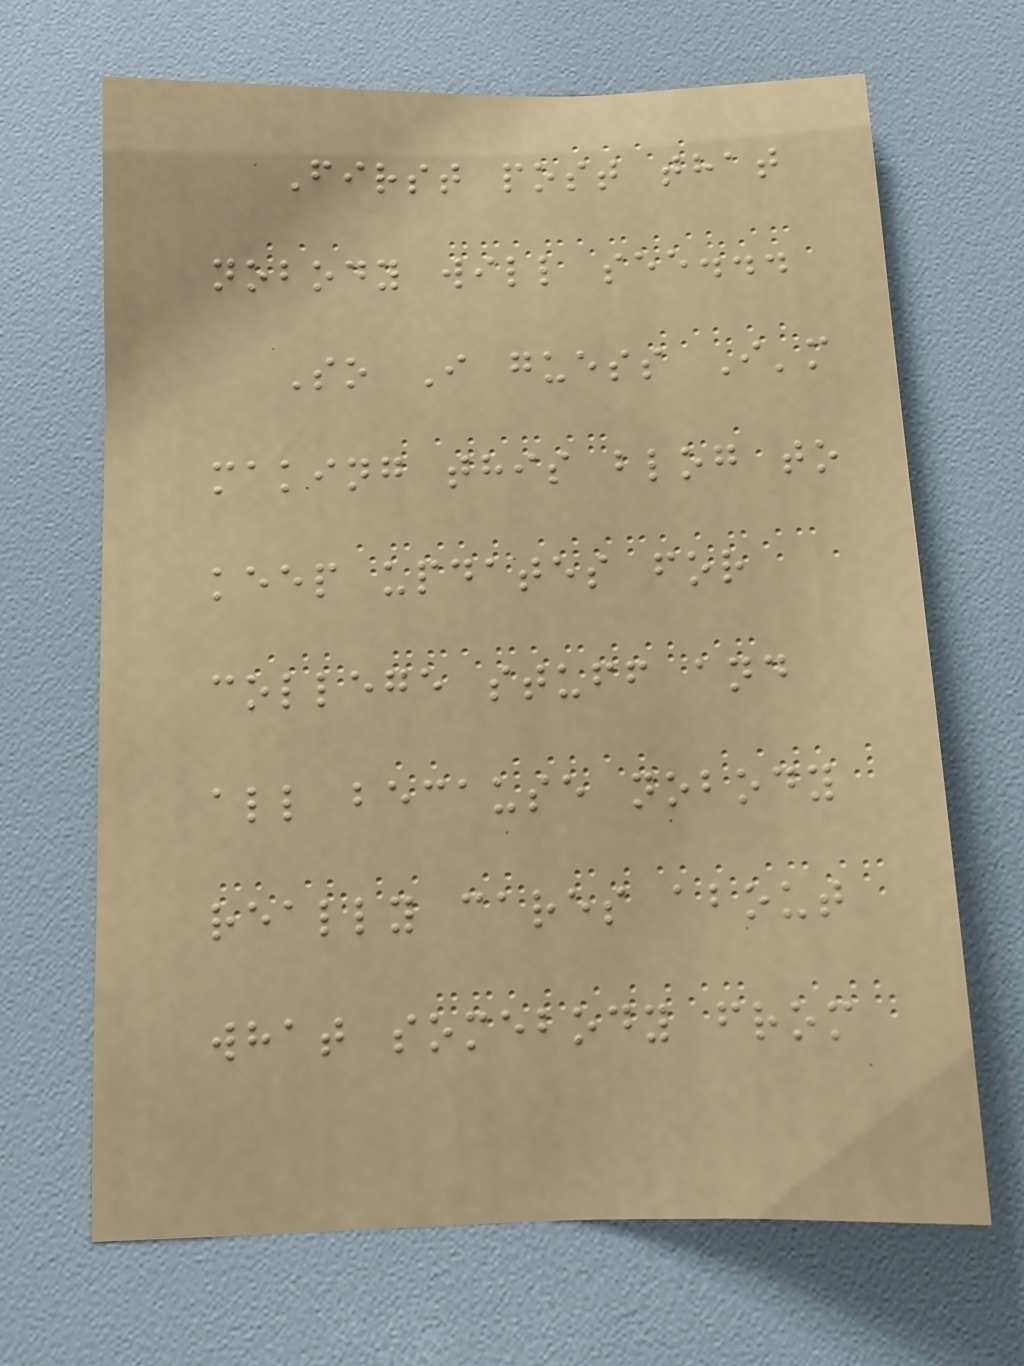First post that
nobody will see...
So I guess I'm
making this blog to
keep updates for
college stuff and
all because nobody
really cares about
what somebody from
